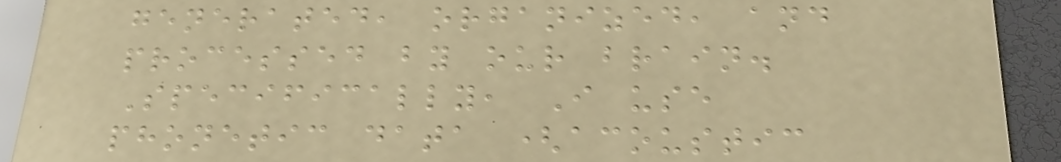generated, organized, and
processed by our brain.
Specifically, I use
phonetic data (acoustic
